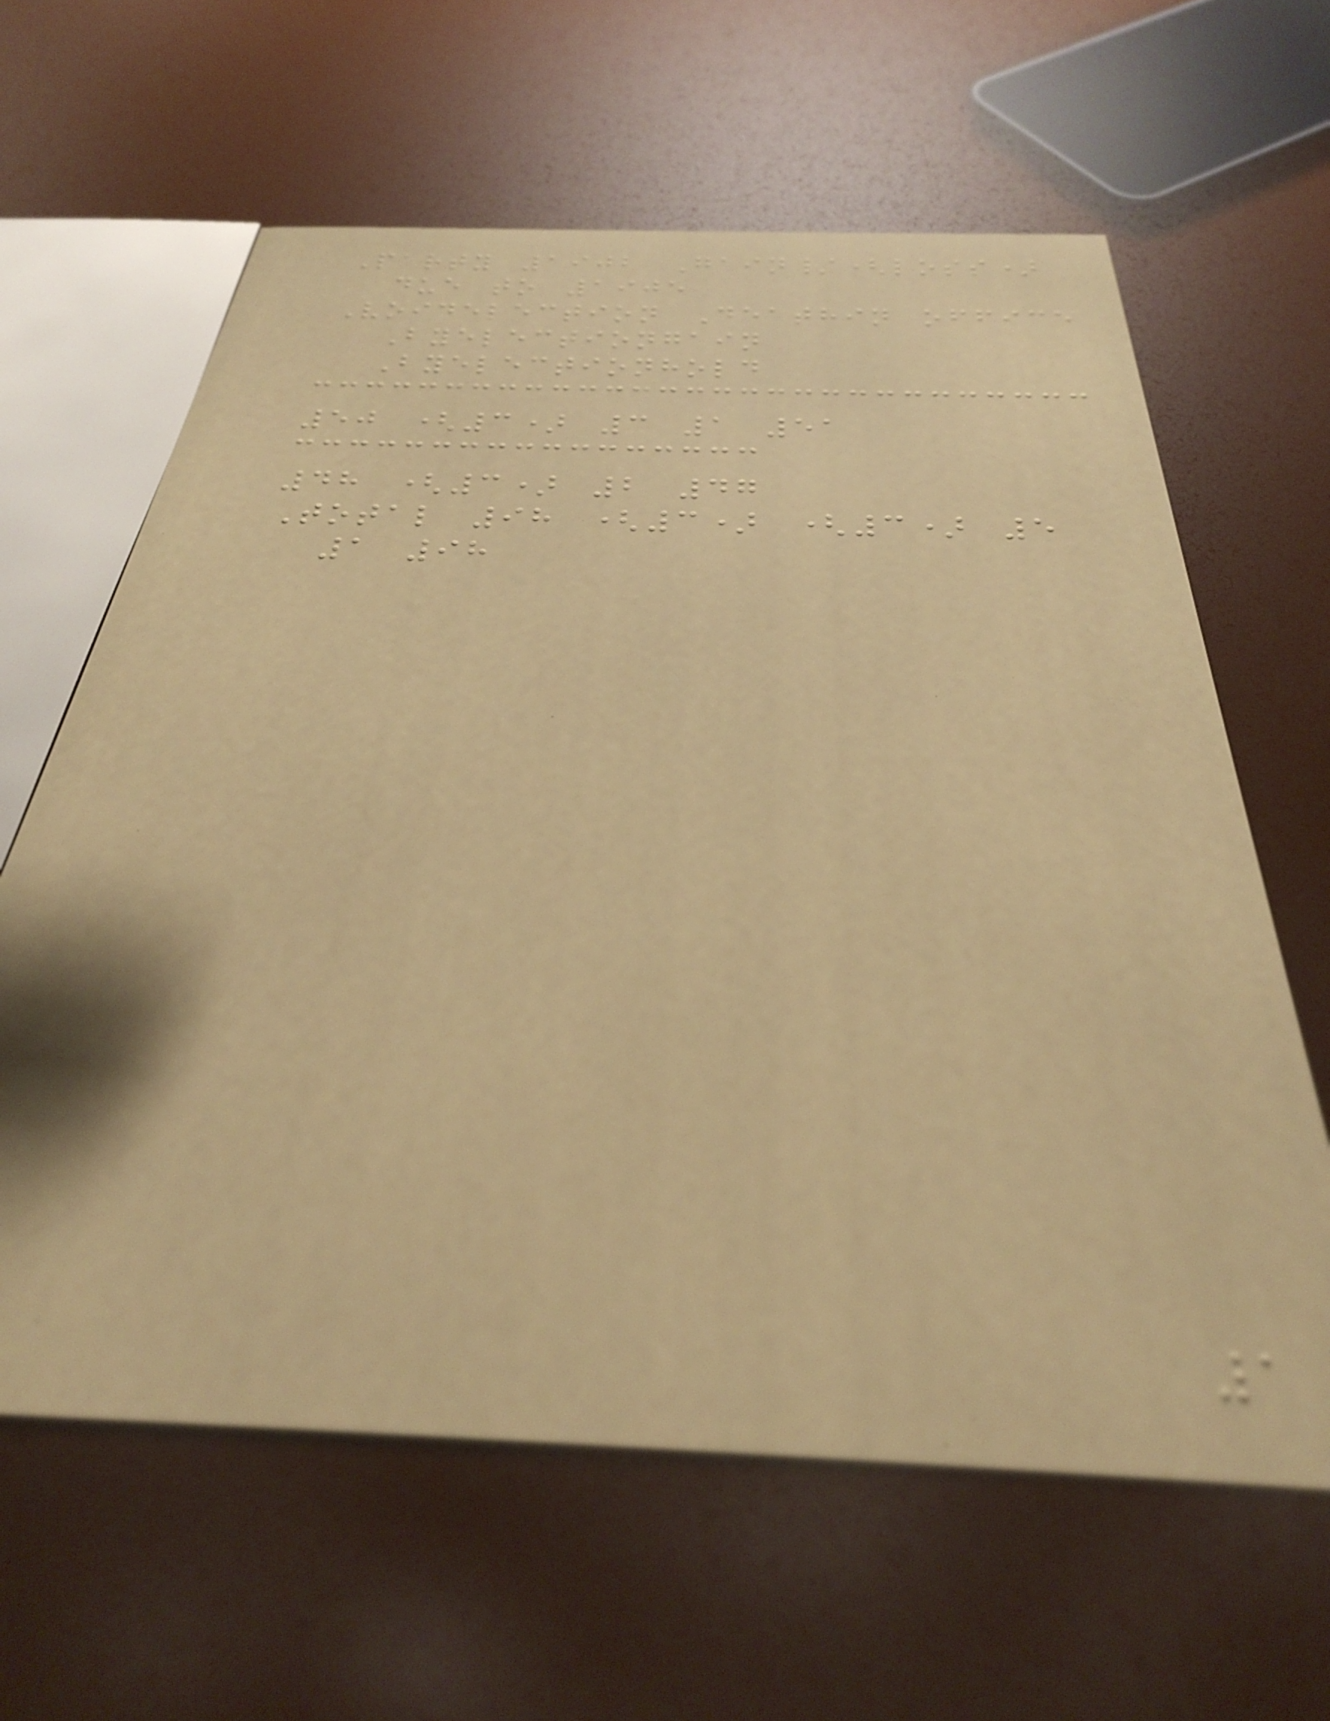Party 1902 Gain/(loss)
due to 1905
Voidelection Deathin office
Byelectiongain
Byelectionhold
50 (3) 3 1 51
48 (3) 2 47
Total 98 (3) (3) 5
1 98
1
